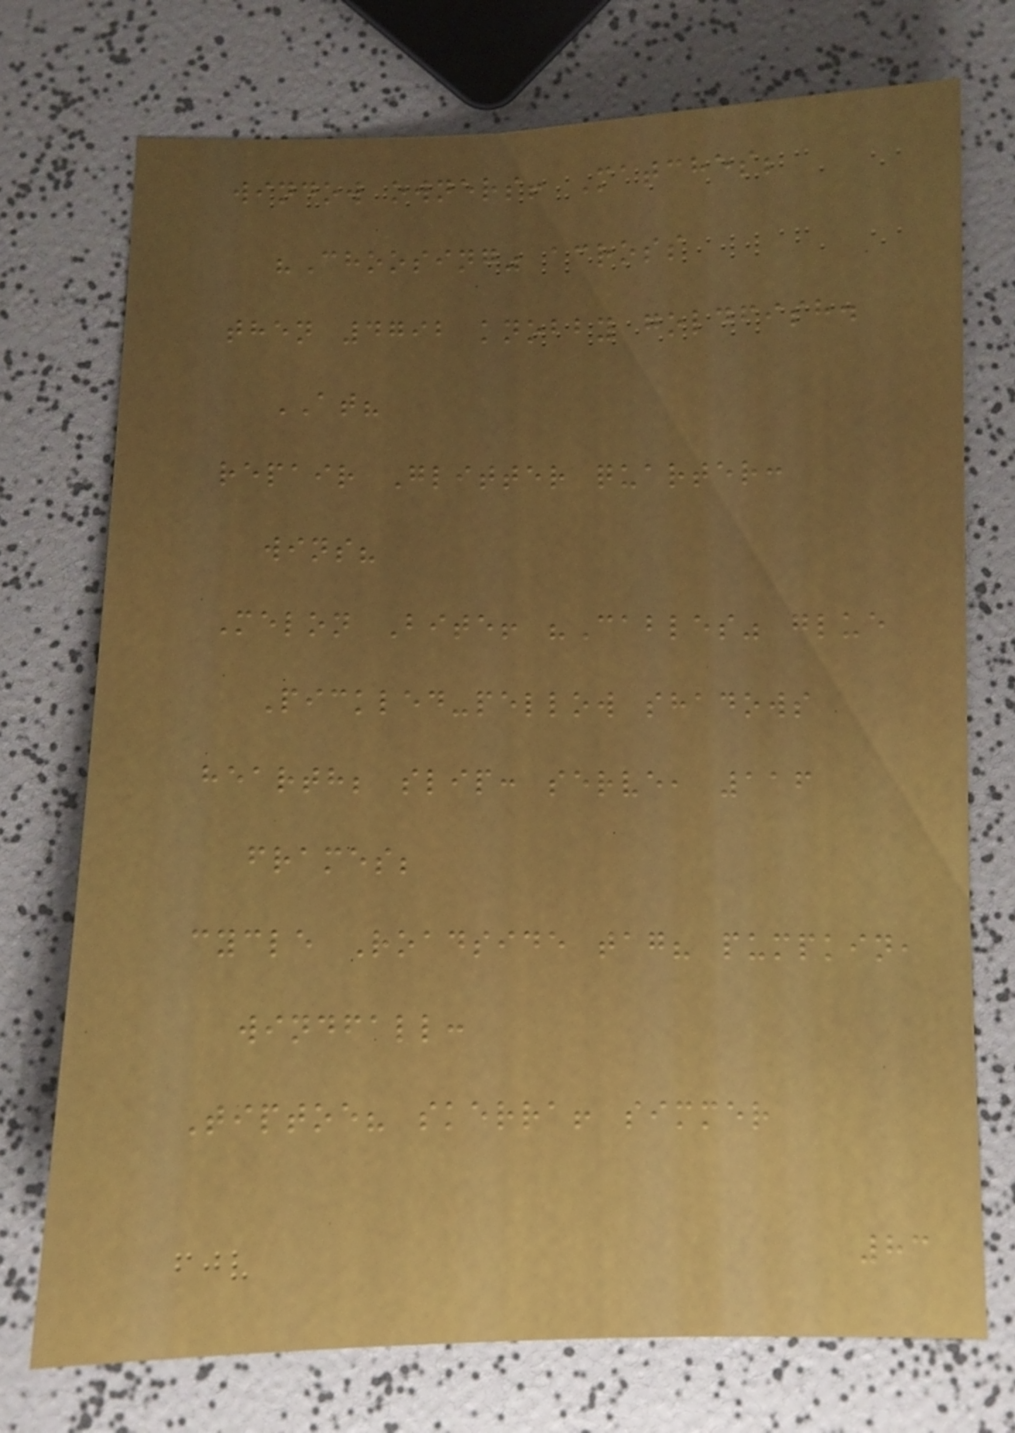window owners! Matches;
"Choosing" across
then 4792 knobby goldfish.
AT?
repair Glitter quarter:
wins?
Melon Bite! "Cables" glue
Pickled-pellow shadows
hearth; slip: serve, 116
frames;
cycle Roadside tag? pumpkin,
windfall:
Tiptoe? skerra! simmer
83
